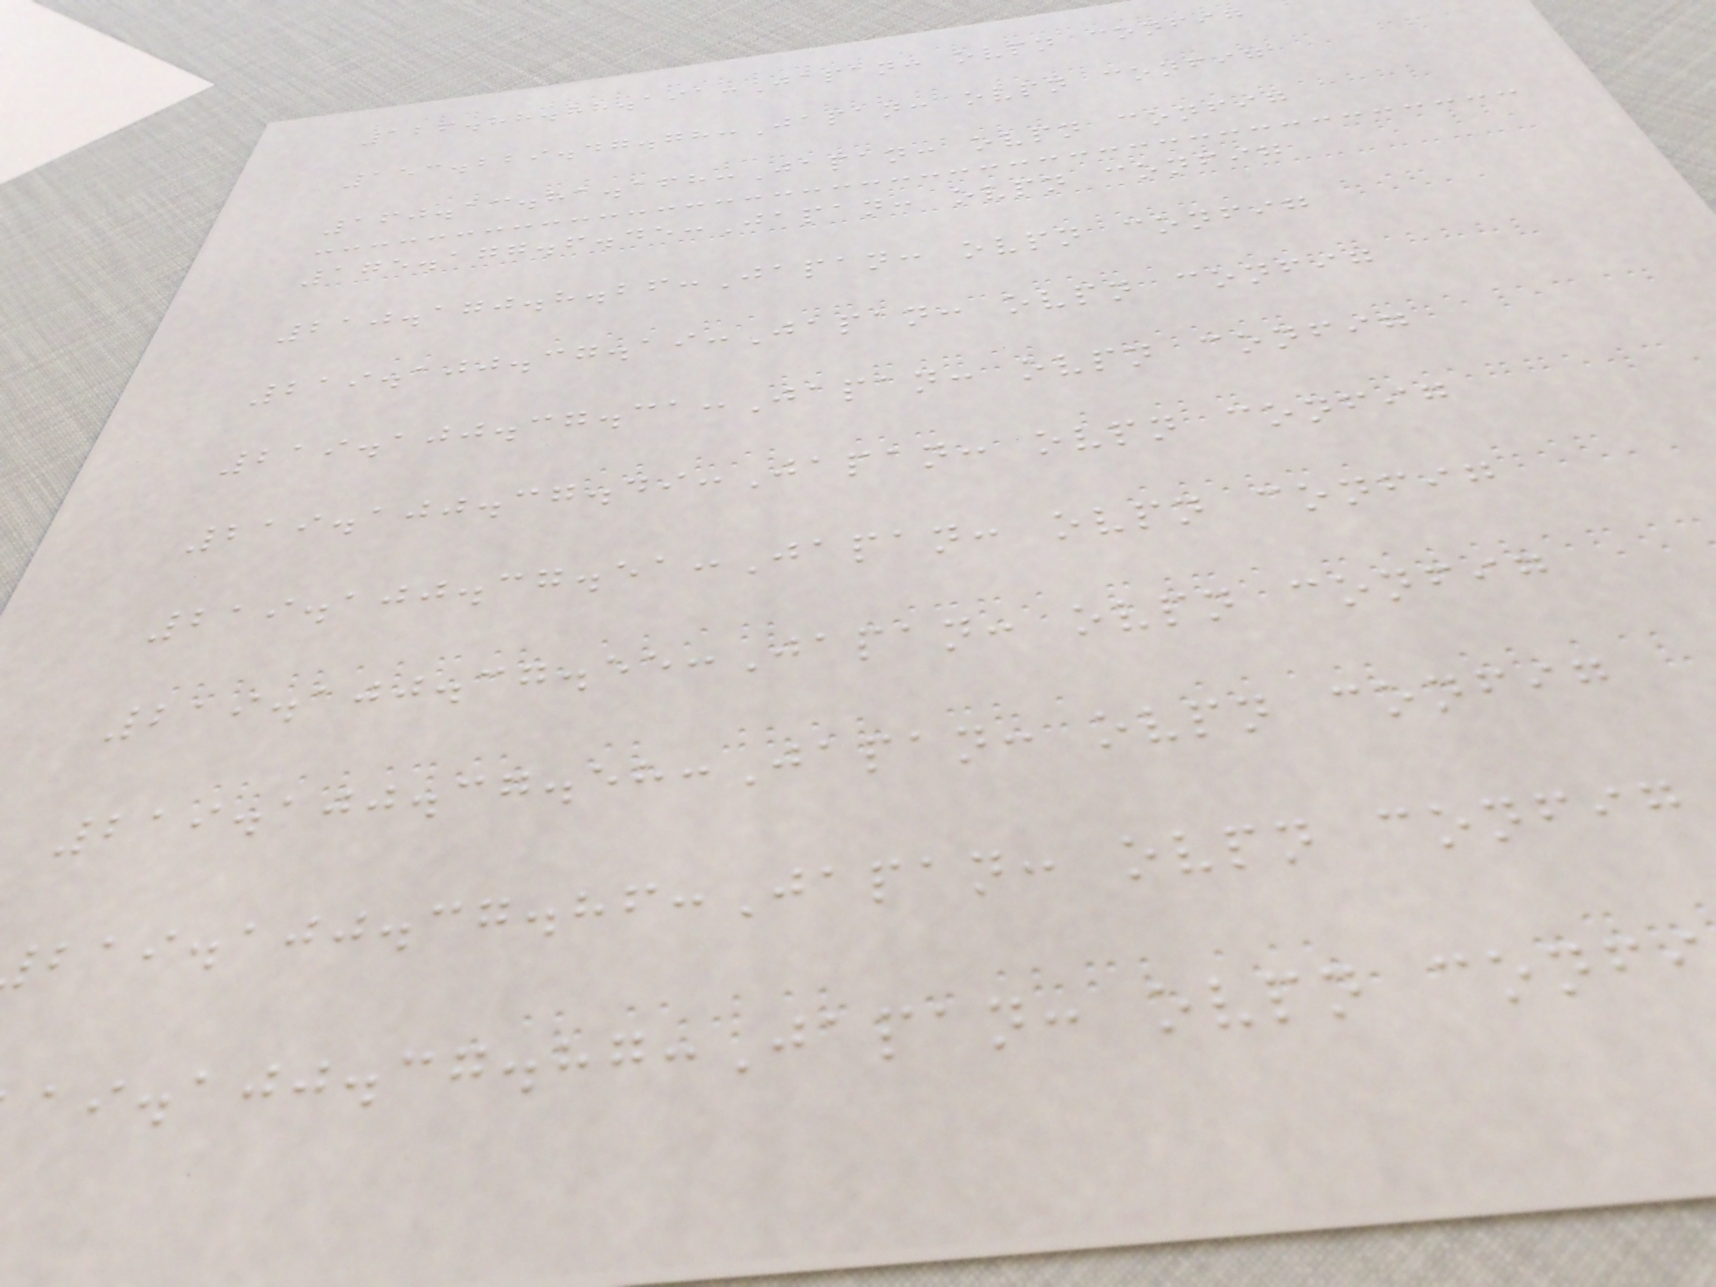126.88.88.191:Japan: ovpn config
153.229.47.78:Japan: ovpn config
160.13.81.168:Japan: ovpn config
175.177.6.45:Japan: ovpn config
210.170.8.26:Japan: ovpn config
219.100.37.19:Japan: ovpn config
219.100.37.31:Japan: ovpn config
219.100.37.49:Japan: ovpn config
219.100.37.51:Japan: ovpn config
219.100.37.55:Japan: ovpn config
219.100.37.58:Japan: ovpn config
:Japan: ovpn config
:Japan: ovpn conf
